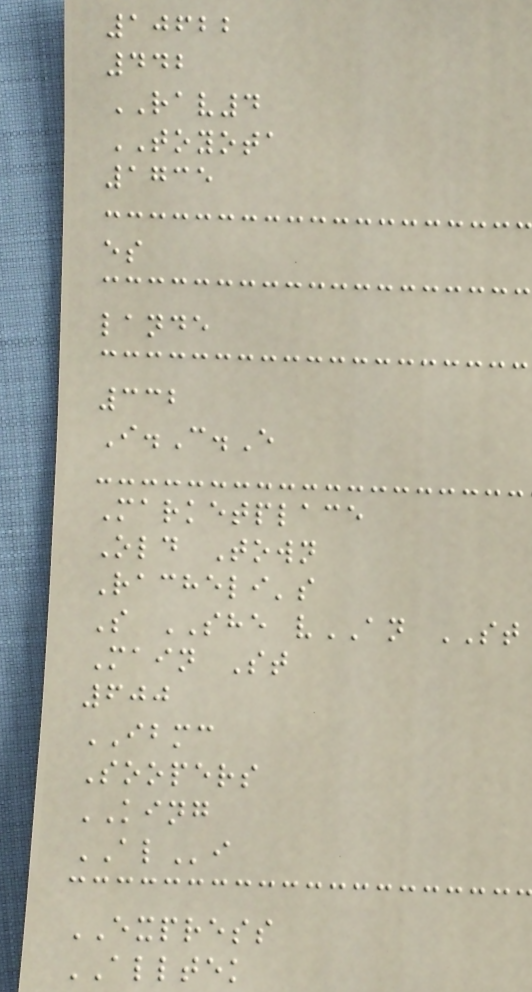10622
442
RAV4
TOYOTA
1735
es
lande
332
I.C.E
Marketplace
Old Town
Racheli's
S SHE vAN ST
Main St
600
IBMC
Soopers
KING
ALi
EXPRESS
ALLTEK
